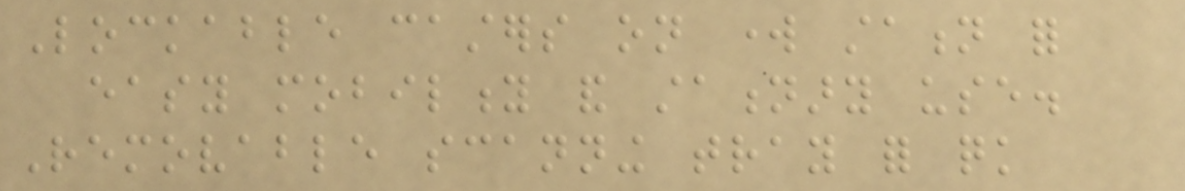Lockable casters on work station for
easy mobility and stationary use.
Removable scanning tray for quick
